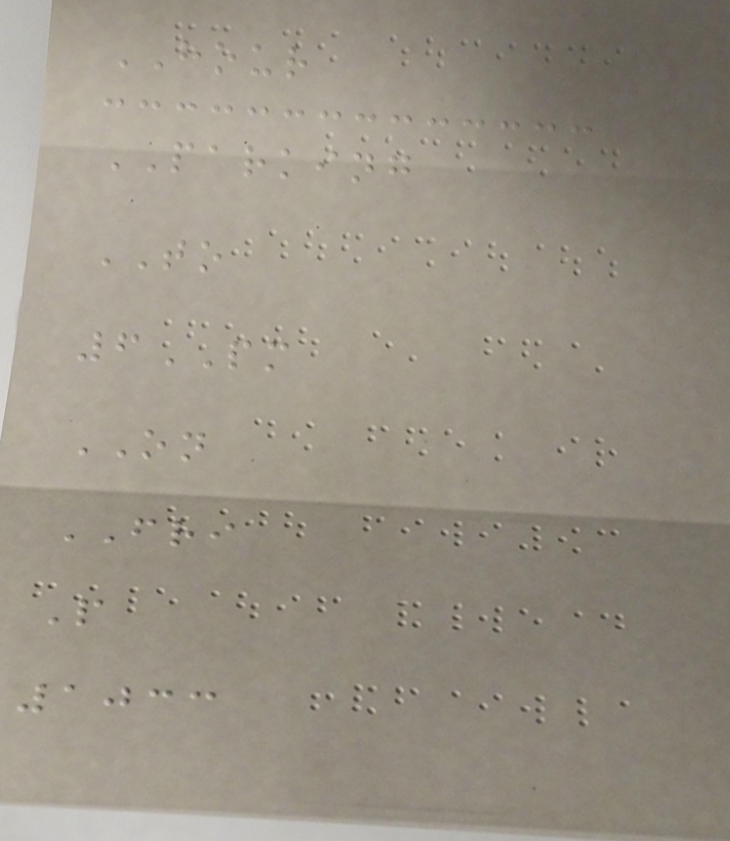HOUR
PARKING
TO
6PM
ON
FRI
P
1033
